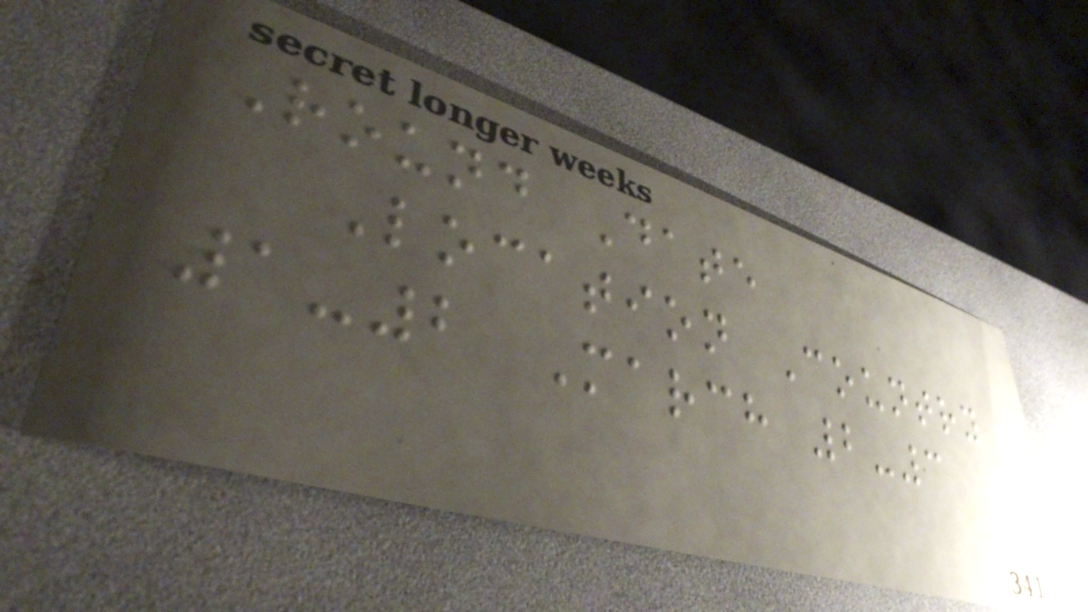Round Date
Location Country
1-2 March 2-3
